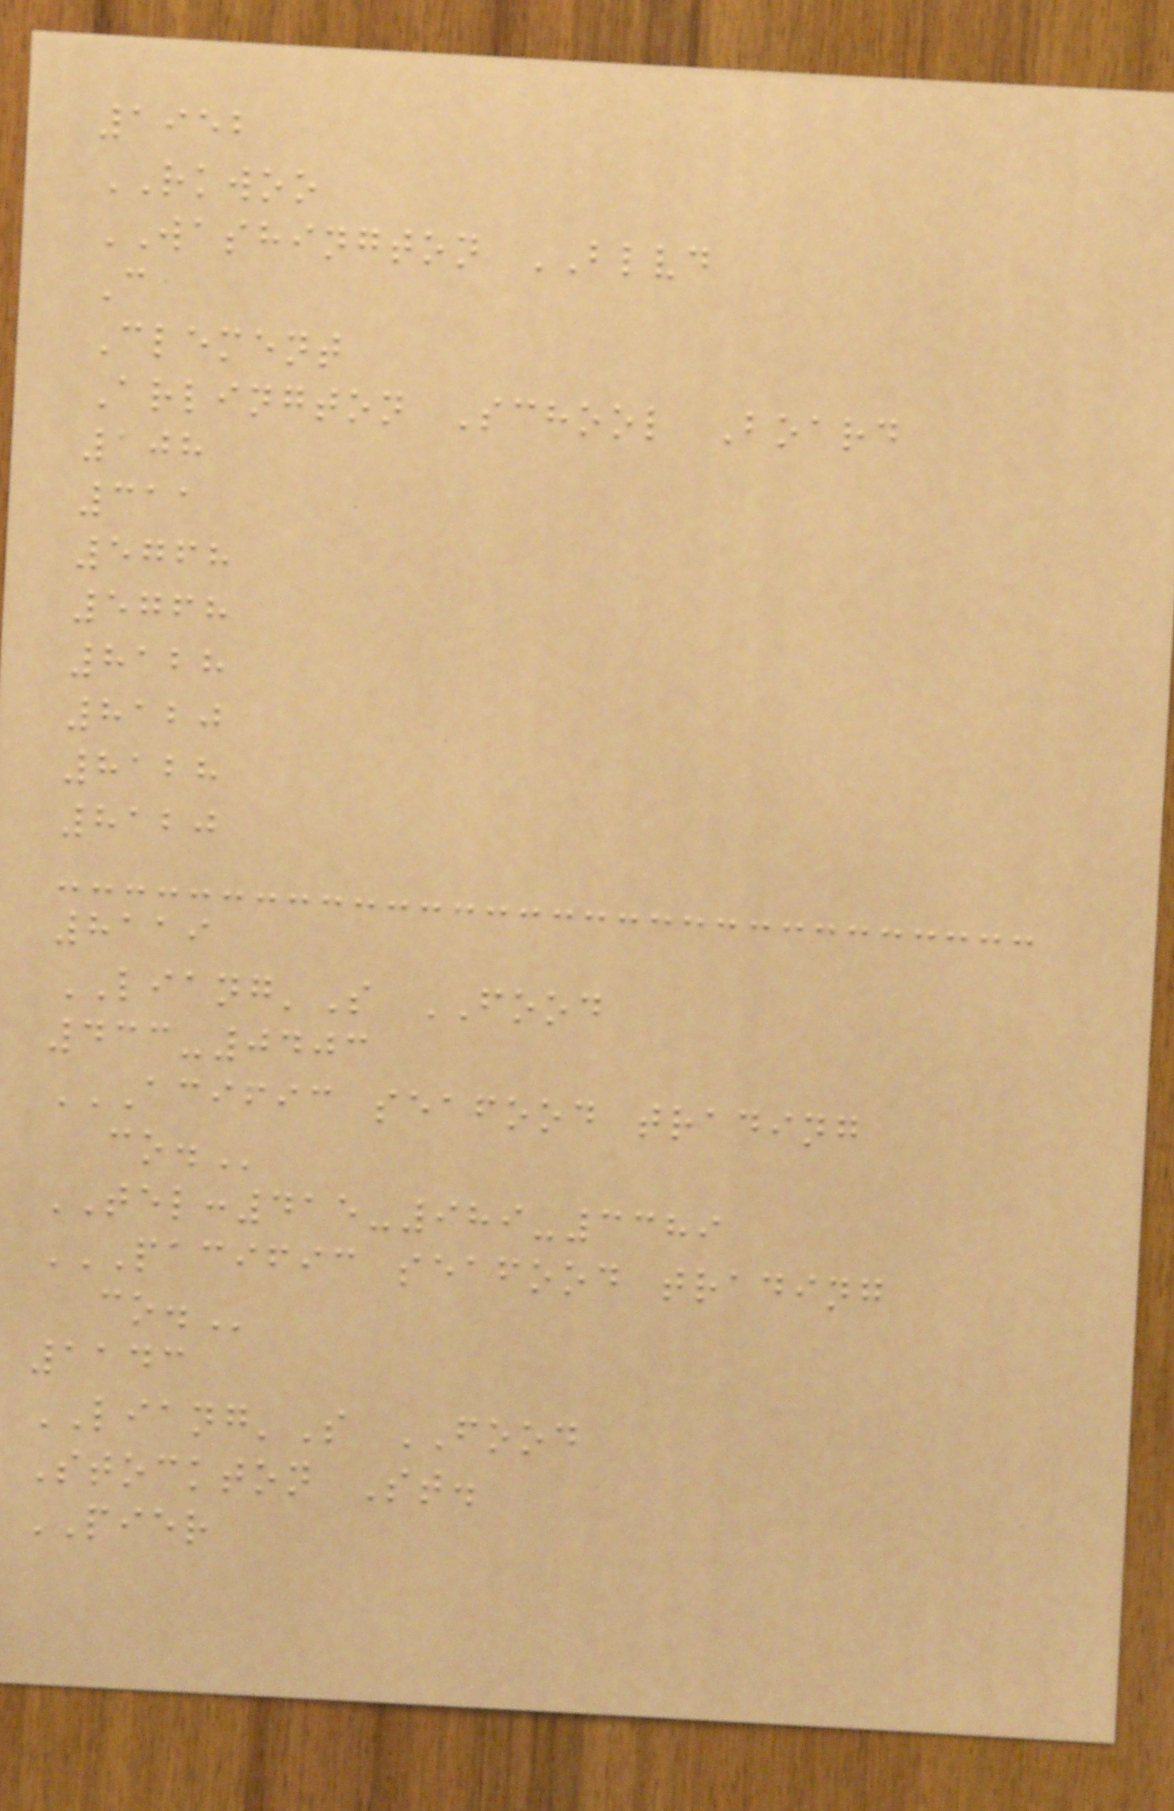1952
RKWOO
WASHINGTON BLVD
C
Clement
Arlington School Board
108
311
5768
5768
8128
8120
8128
8120
8119
LIANG'S FOOD
433-0403
ACIFIC SEAFOOD TRADING
CO.
TEL:415-989-3389
PACIFIC SEAFOOD TRADING
CO.
1143
LIANG'S FOOD
Stockton St.
PIER
